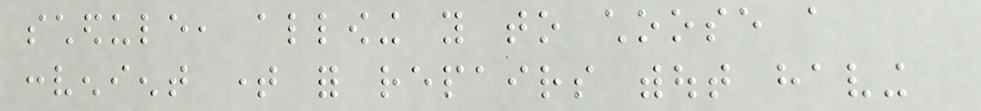schedule, allowing you to choose a
convenient time for repairs without having
